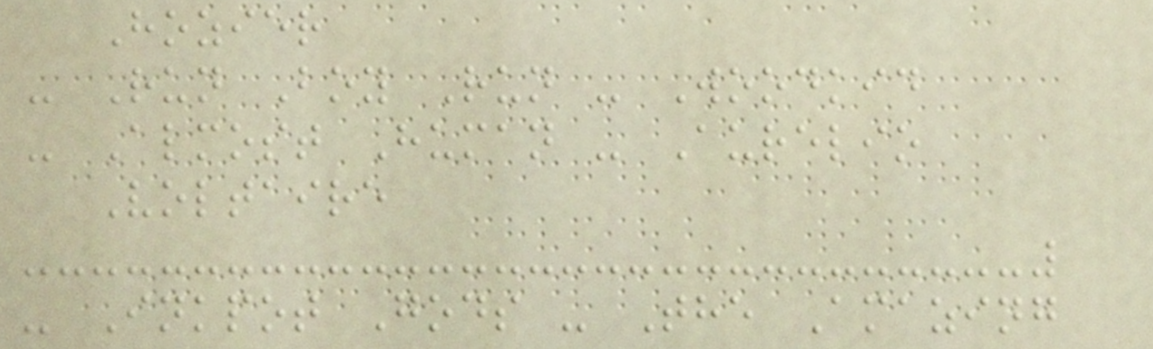Hozier
- Run Boy Run - Woodkid
- Almost Human - Aurelio
Voltaire
- Inkpot Gods - The Amazing
